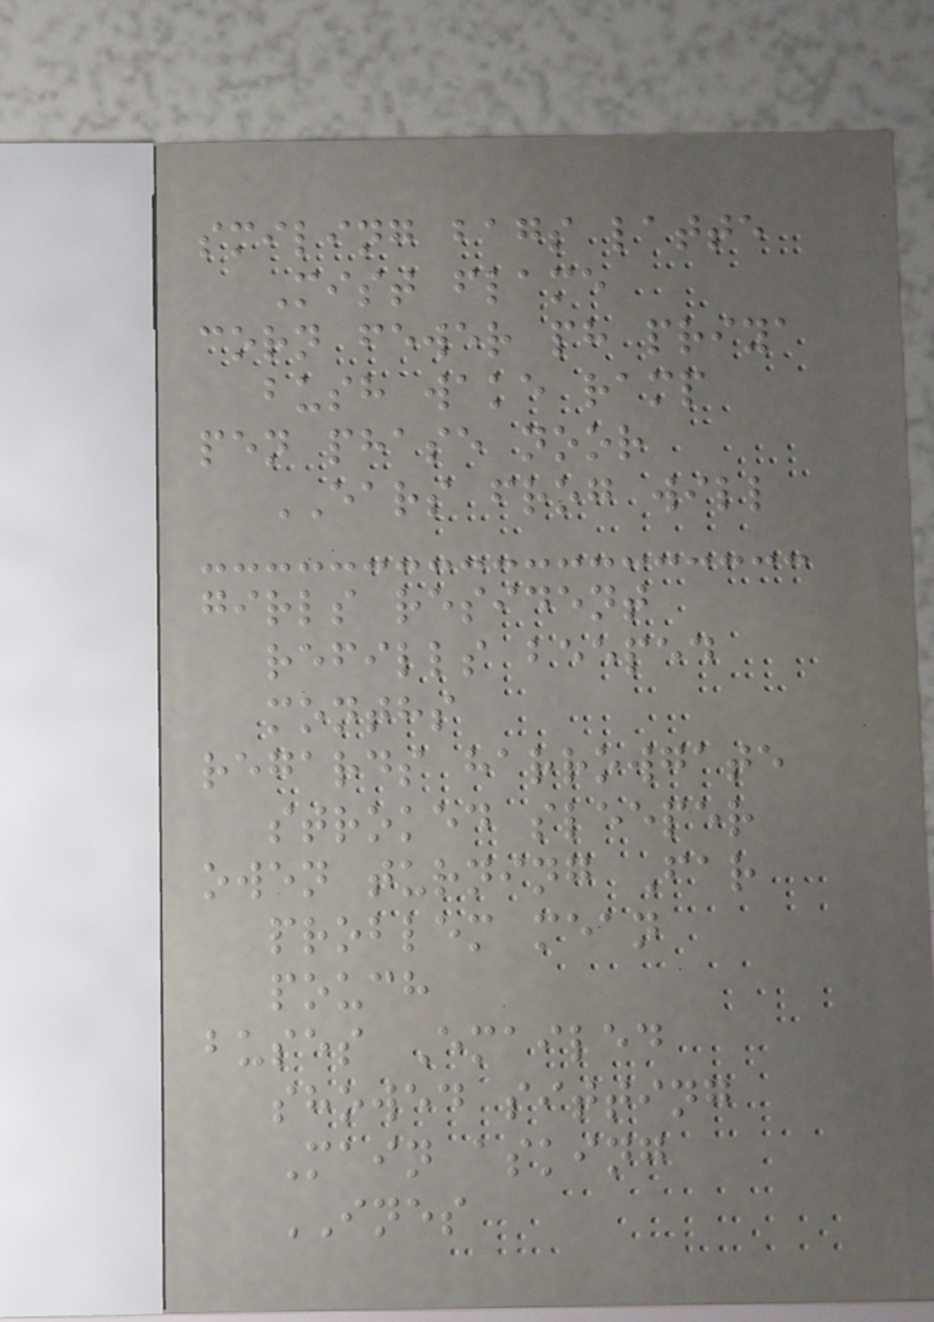smiling bags latte
Mist flame
corn fewer ph priya
bush wake ramp
pen phase noor
EARS frog will
girls resident
refills beeped
months
regards harrowgate
stroked sleeper
owen turning Far
problem mean
pouch
buses Emailed
showed sitting
Main asking
INES
